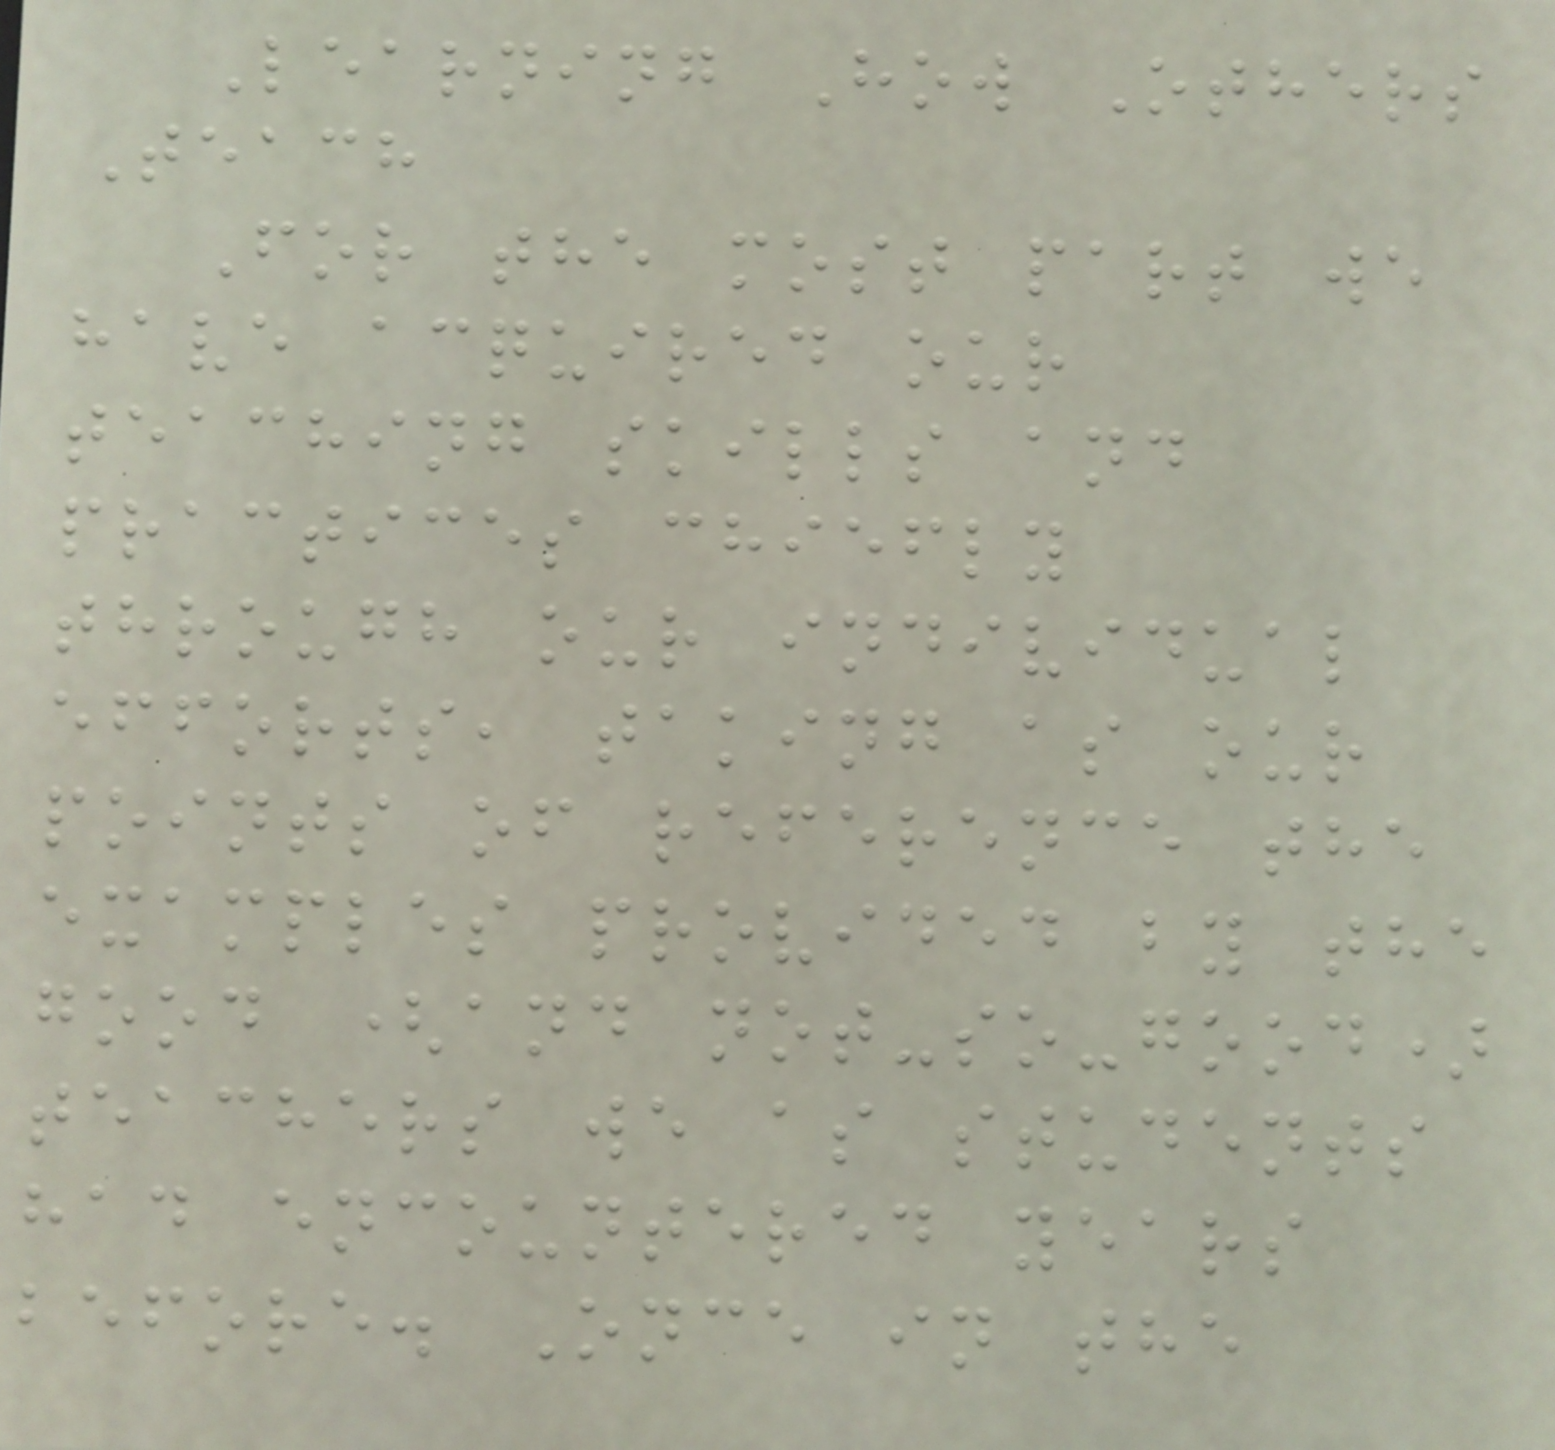Learning How Others
Teach
For the most part we
have acquired our
teaching skills and
practices chiefly
through our individual
efforts, taking as our
points of reference the
examples provided by the
good (and not-so-good)
teachers we as students
had encountered years
before. Once in the
